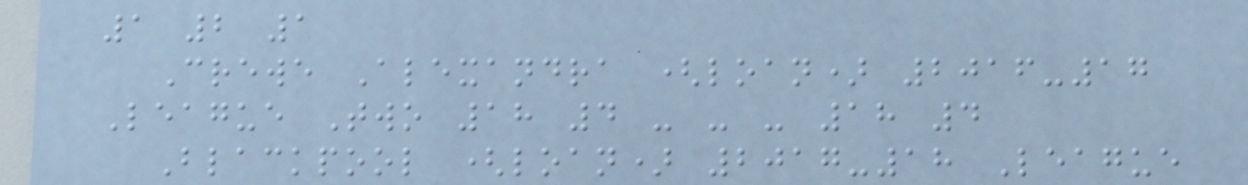1 2 1
Crewe Alexandra (loan) 2016-17
League Two 18 4 - - - 18 4
Blackpool (loan) 2017-18 League
